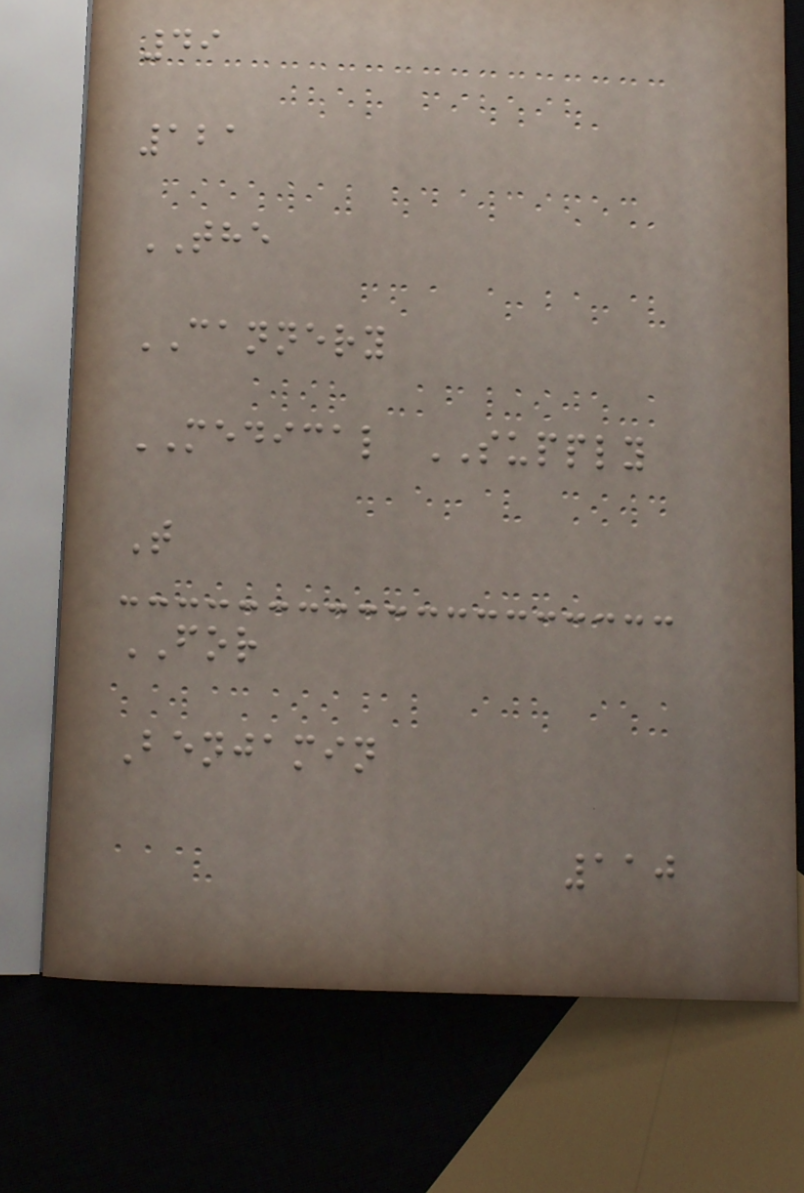49
121
THE
CANNERY
MEDICAL SUPPLY
T
FOR
Benjamin
110
